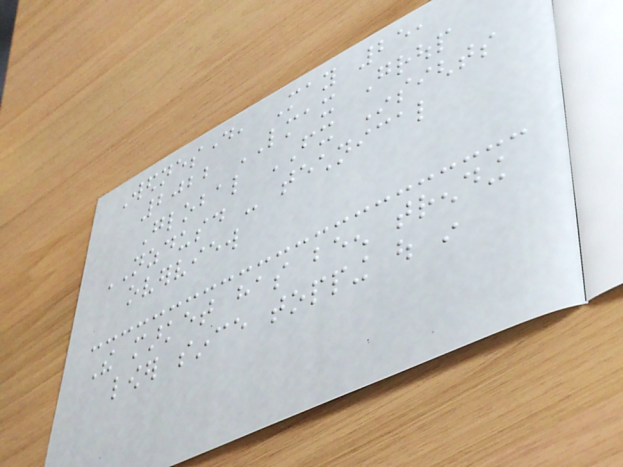Wednesday, May 25,
2022 LMAX Group
Global FX Insights
NZDUSD - technical
overview
The market has been trending
lower since topping out in
